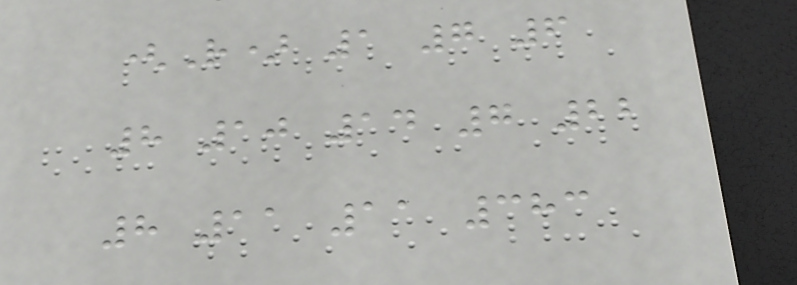(R) 1 7 6
8 10 14 7 22
8 11 11 383
